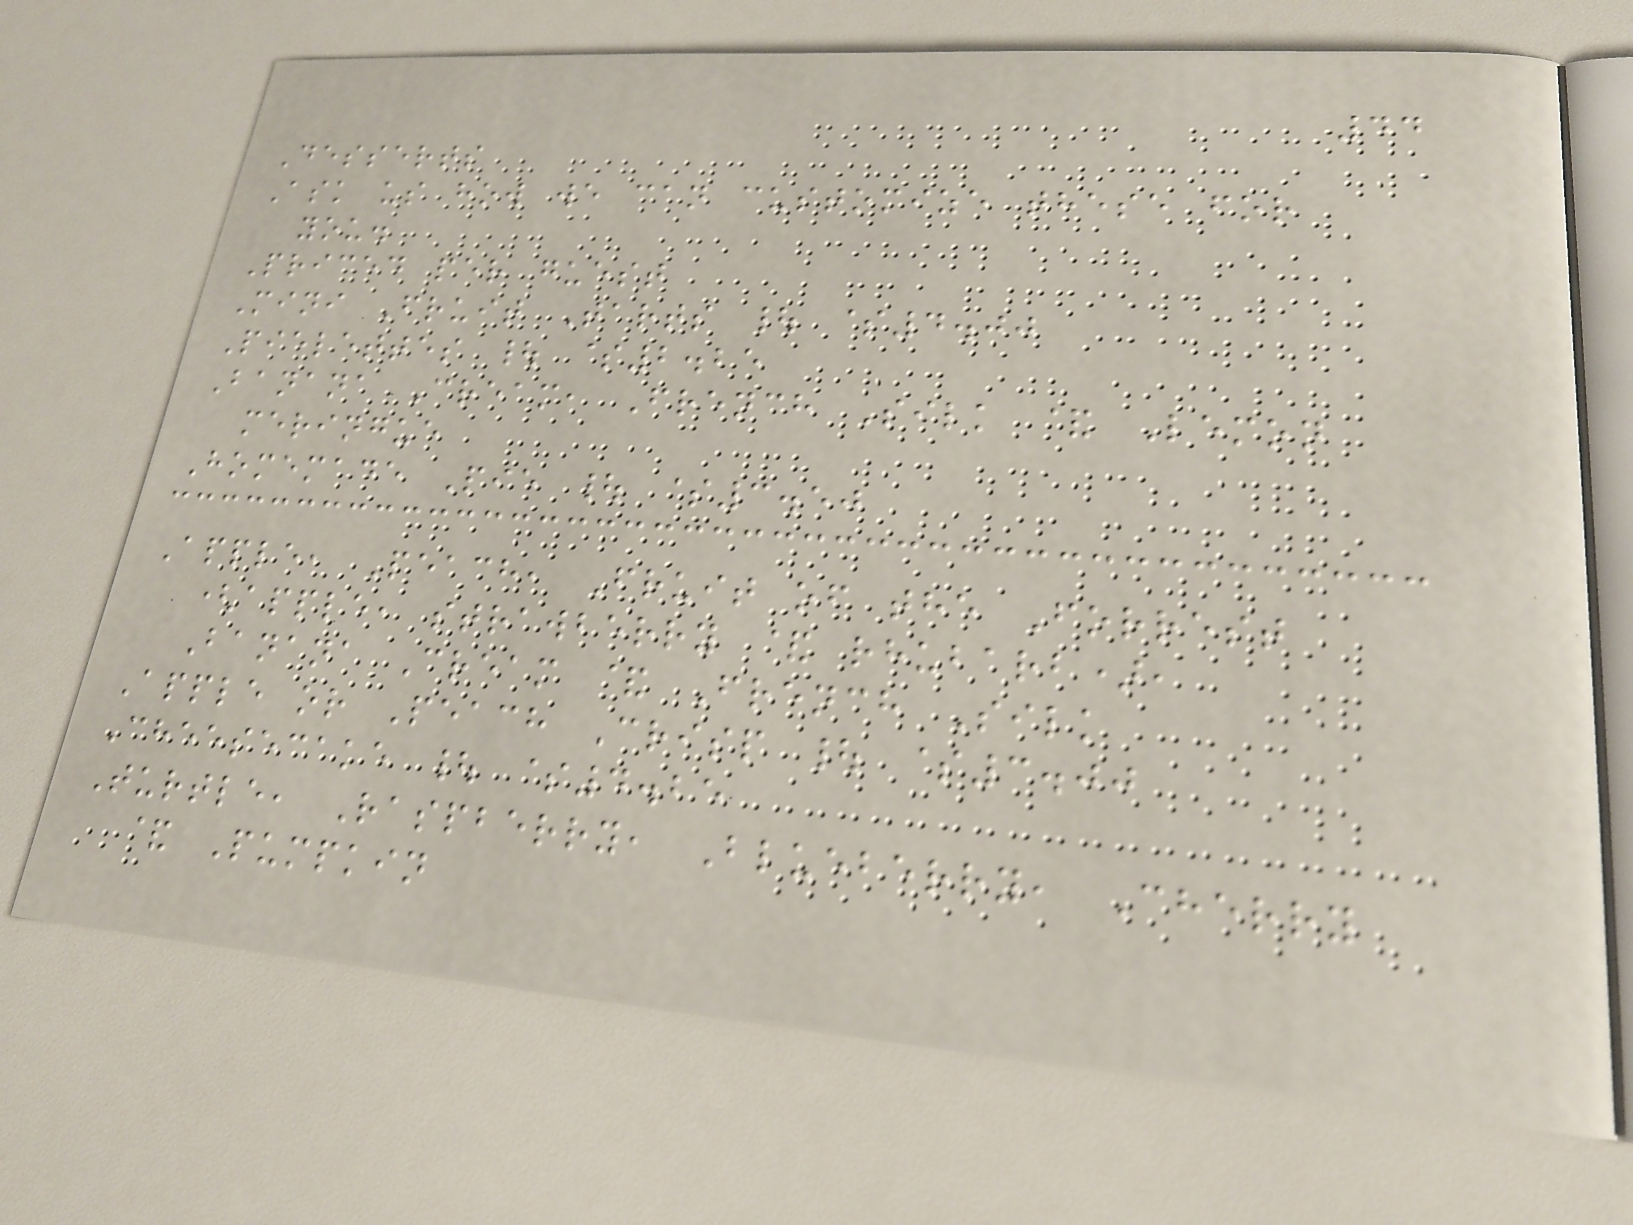44
Desserts
Ask us how we can customize these for
you.
Priced per guest
Mini Fruit Tarts | $4.00
Pielettes | $2.25
Banana Cream, French Silk & Lemon
meringue
Homemade Pie | $3.50
Apple, Peach, Fruit of the Forrest
(apple, strawberry & rhubarb),
Banana Cream & French Silk
Apple or Peach Crisp | $3.00
Cheesecake | $4.25
Turtle, Raspberry, Blueberry, Cherry
& Pumpkin
